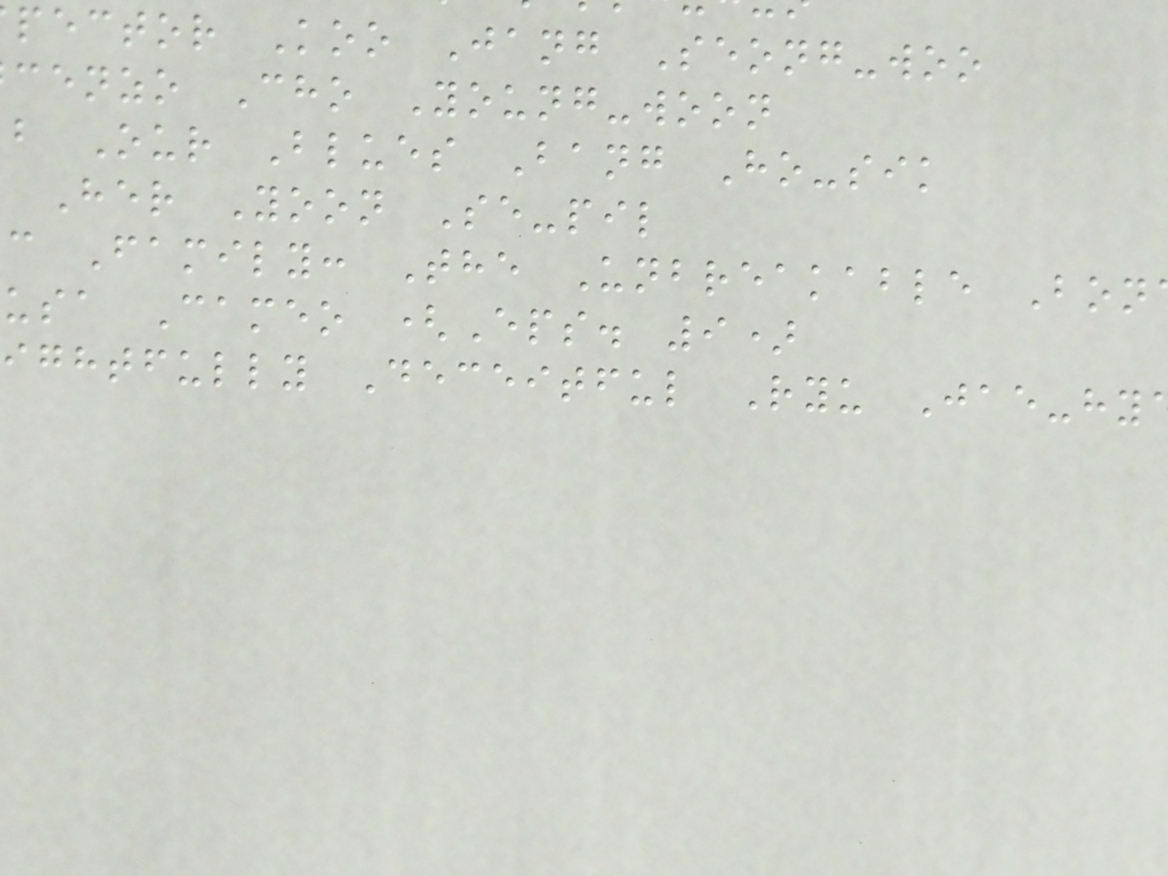pector Koo Jang Seong-woo
cenzo Cho Young-woon
b Our Blues Bang Ho-sik
Her Yoon Se-pil
c Family: The Unbreakable Bon
usa Cameo (Eps. 9)
ightfully Deceitful Ryu Jae-hy
